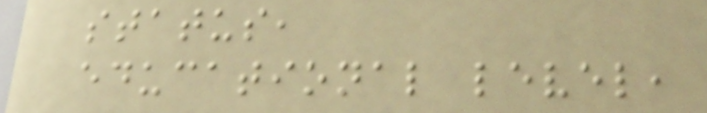status,
educational level,
